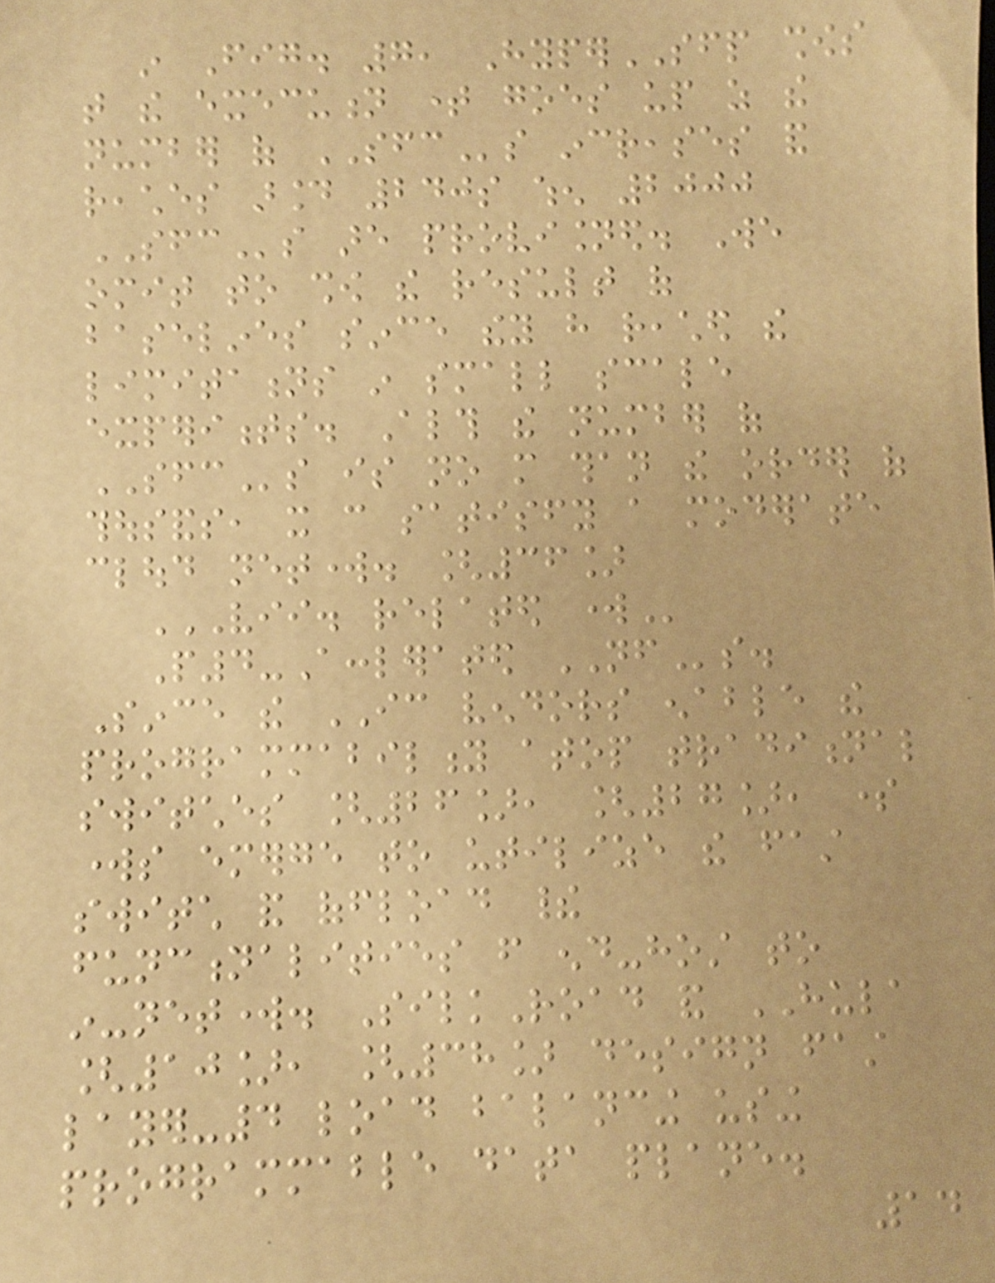in Fig. 7, HyperSFP shows
that the execution time goes up as the
number of SFCs increases and
reaches around 240s when 2000
SFCs are provisioned. We
omit to show the result of
baselines since they have reached the
limitations in small scale
experiments. Although the number of
SFCs is no more than the order of
thousands, it can satisfy a moderate
cloud network. [36]
VII. RELATED WORK
P4-Acclerated NFs.
Since the IC vendors enable the
programmability atop traditional
switches [26], [27], some
works emerge to utilize the fast
switch and offload their
functionalities from end-host to
in-network. SilkRoad and HULA
[10], [38] design fast
layer-4 load balancing using
programmable data plane.
14
